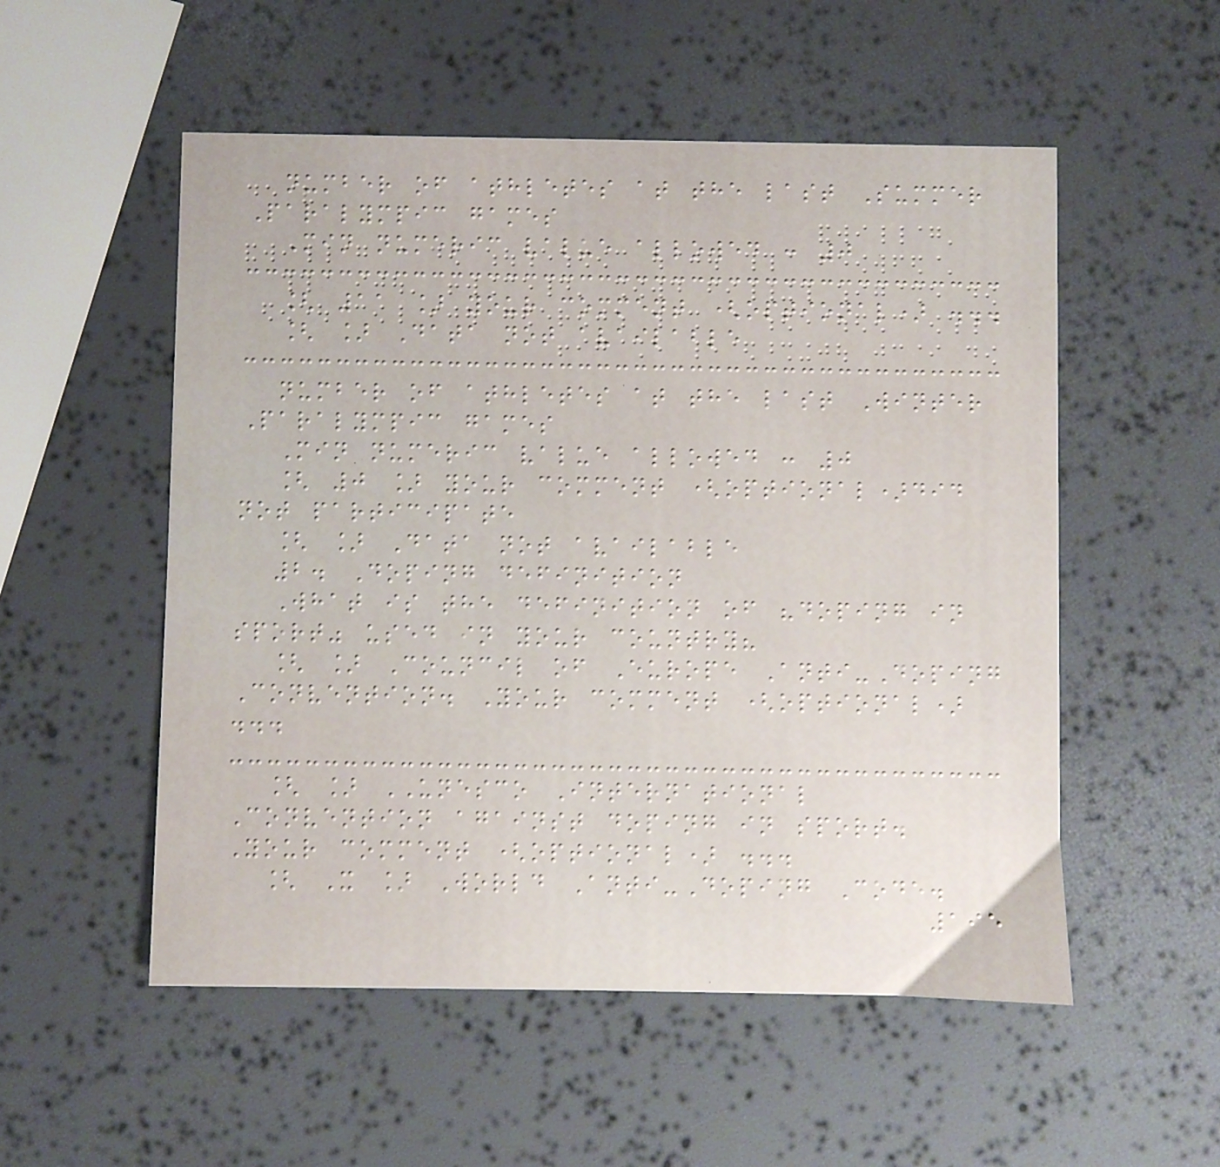number of athletes at the last Summer
Paralympic games
Min numeric value allowed : 0
[ 11 ] your comment (optional) ...
[ ] Data not available
number of athletes at the last Winter
Paralympic games
Min numeric value allowed : 0
[ 0 ] your comment (optional)did
not participate
[ ] Data not available
2. Doping definition
What is the definition of "doping in
sport" used in your country?
[ ] Council of Europe Anti-Doping
Convention. Your comment (optional)
...
[ ] UNESCO International
Convention against doping in sport.
Your comment (optional) ...
[ X ] World Anti-Doping Code.
195
